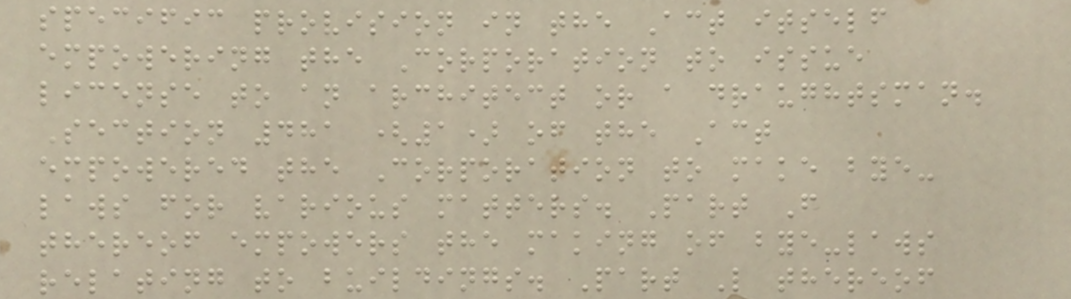specific provision in the Act itself
empowering the Corporation to issue
license to an architect or a draughtsman.
Section 481 (1) of the Act
empowered the Corporation to make bye-
laws for various matters. Part F
thereof empowers the making of bye-laws
relating to buildings. Part L thereof
